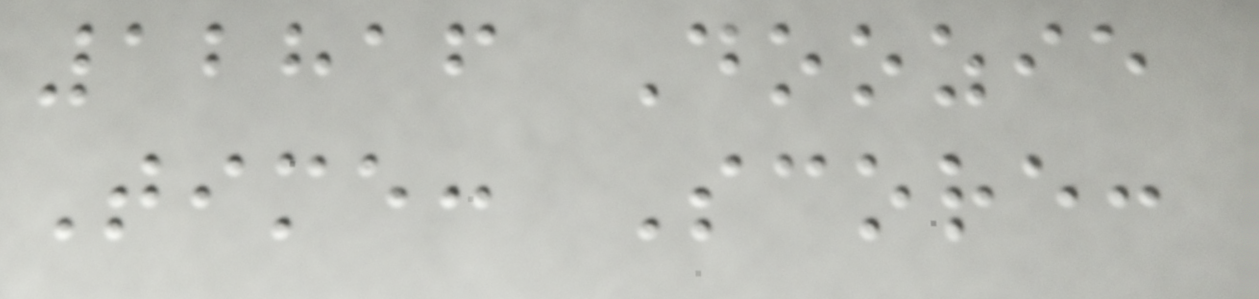12816 Doozie
Time: Score:
